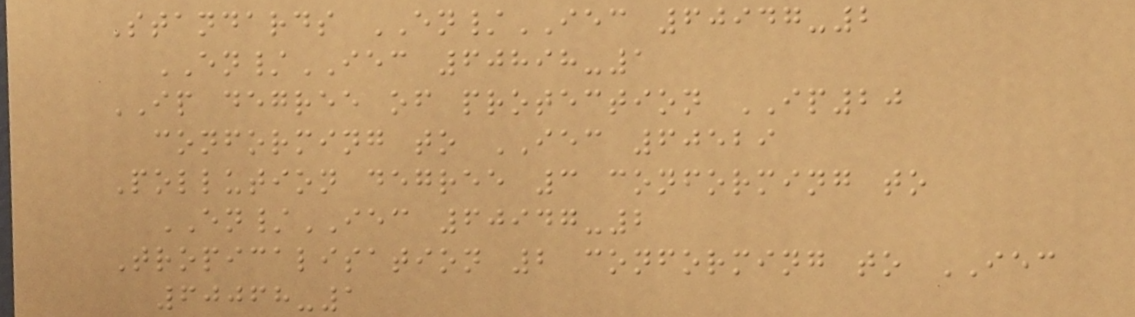Standards EN/IEC 60947-2
EN/IEC 60898-1
IP degree of protection IP20
conforming to IEC 60529
Pollution degree 3 conforming to
EN/IEC 60947-2
Tropicalisation 2 conforming to IEC
60068-1
